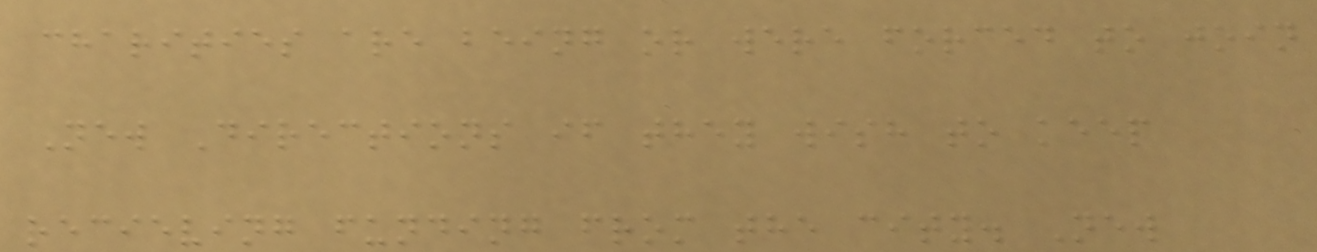charities are being or were forced to join
New Directions if they wish to keep
recieving funding from the city. New
